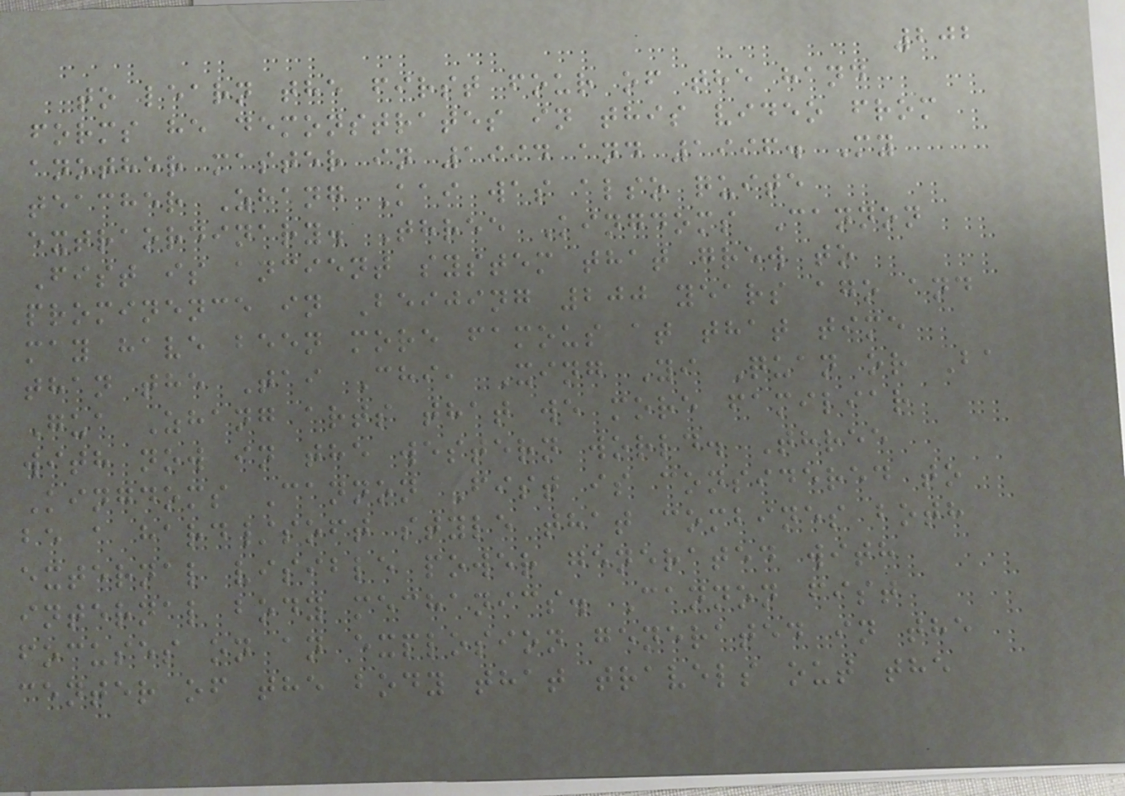202
to learn the first four of the hand
forms he demonstrates in this video from
another master in 1994 and 1996. My
teacher Zhang Kai was also quite
extraordinary. Three Kingdoms Cannon
Fist is ancient system that grew to
prominence in Beijing 200 years ago and
may have been more famous at that time
than the Tai Chi, Xing Yi Quan or Ba
Gua Zhang arts that we more familiar
with now in the western world. Three
Kingdoms Cannon Fist is considered to
be a hard/soft style that combines both
external visible power generated with
internal body mechanics. Cannon fist
focuses on an explosion generated in the
center of the body that travels out the
